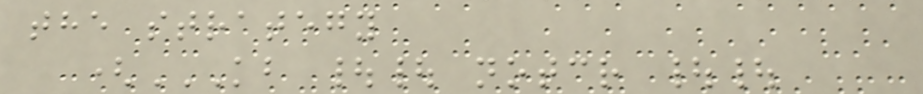the strategy
(KB || NOTCR ||
